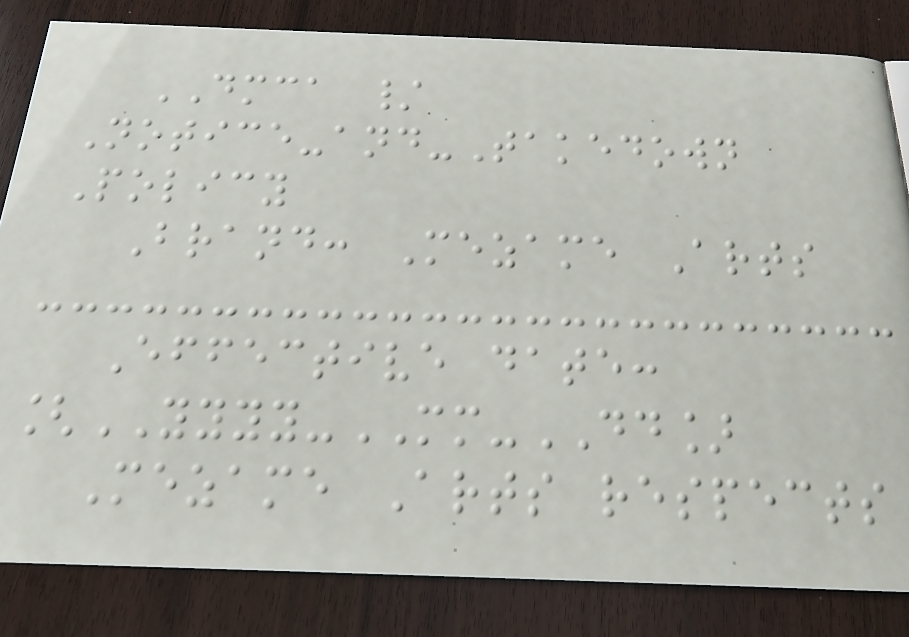DMCA /
Notice-and-Takedown
Policy
Brand: Mezame Arts
Effective date:
[YYYY-MM-DD]
Mezame Arts respects
